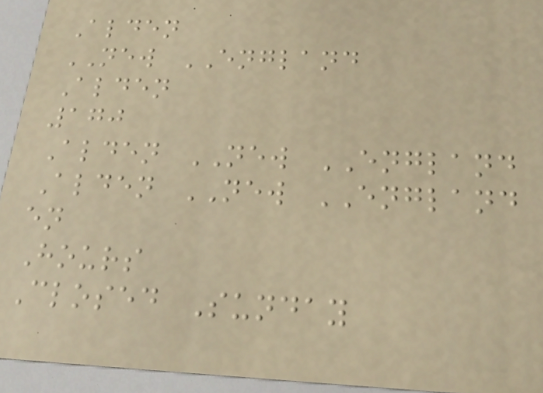Alden
NEW ENGLAND
Alden
170
Alden NEW ENGLAND
Alden NEW ENGLAND
en
Hours
Closed Sunday
